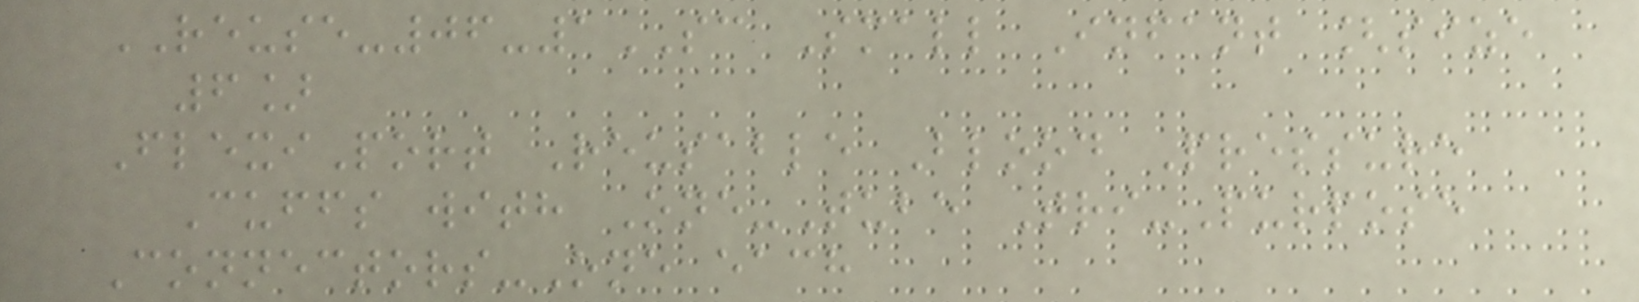REUSE-06-1SC Small Infant [size
6]
FlexiPort Reusable Blood Pressure
Cuffs with One-Tube Tri-Purpose
Connectors-One each
